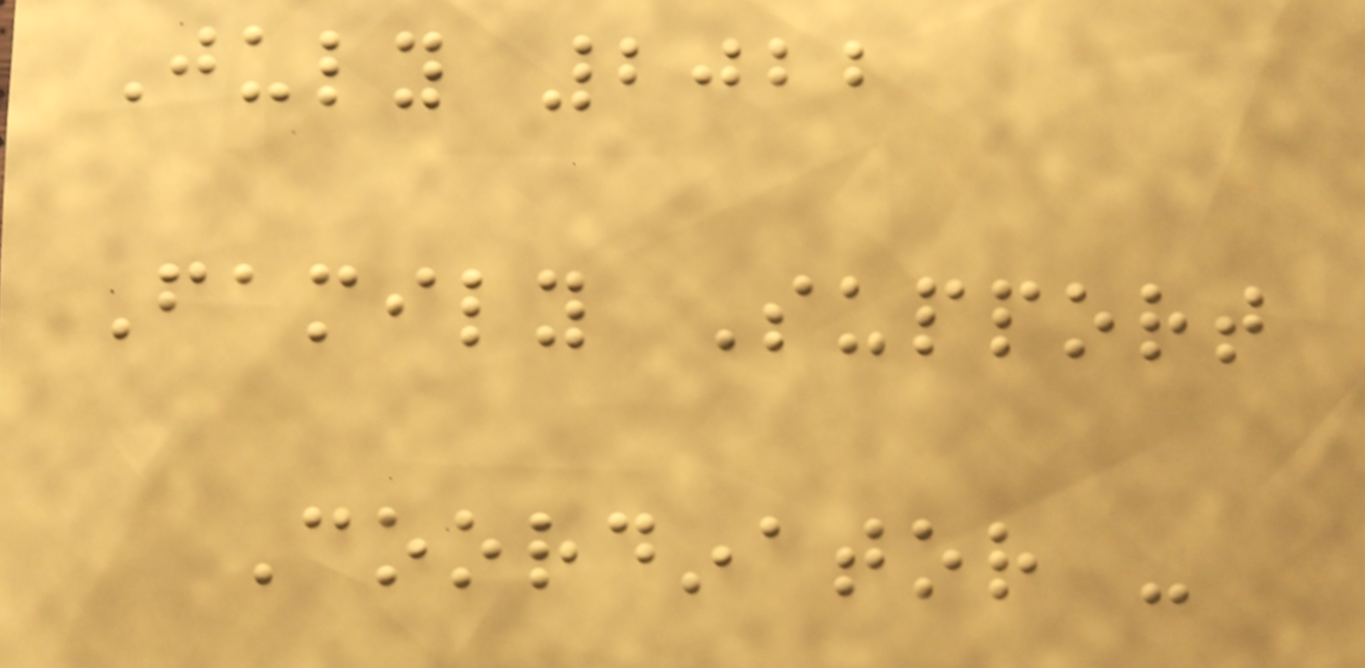July 2022
Family Support
Coordinator -
